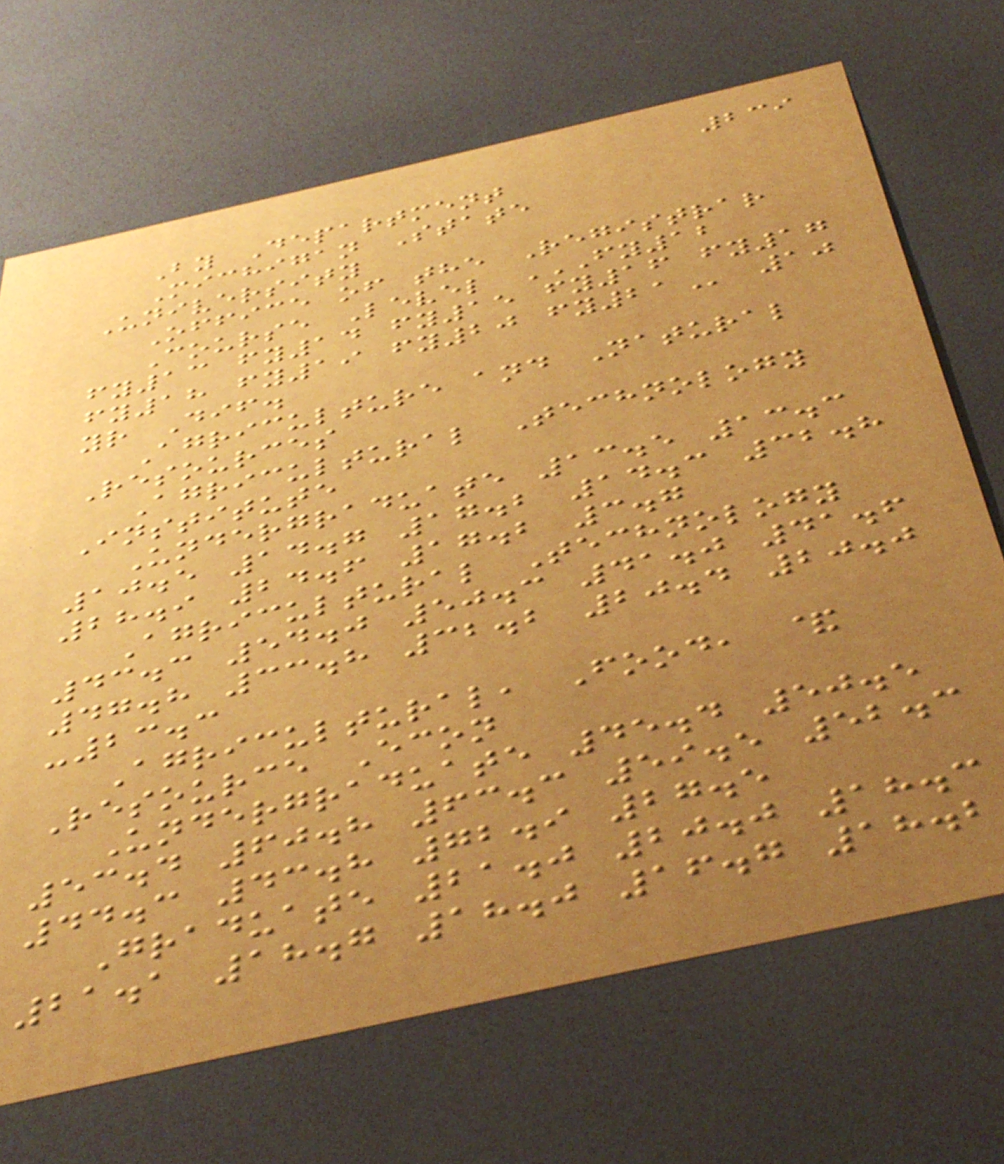239
By Department
Michigan State
University
Office of the Registrar
Course Level FY12
FY13 FY14 FY15 FY16 FY17
FY18 FY19 FY20 FY21 10
yr Dif.
Agriculture and Natural
Resources
Agricultural Technology
Institute
Undergraduate 13.5 13.3
10.5 14.7 17.2 14.3 32.8
28.9 24.6 17.2 3.7
Agricultural Technology
43.3 54.0 50.3 41.0 41.6
47.8 33.8 32.2 20.4 20.0
-23.3
Agricultural, Food, &
Resource Econ
Undergraduate 45.4 50.5
53.4 60.8 63.3 59.5 52.3
44.3 43.8 72.9 27.5
Graduate 21.0 20.0 18.3
21.1 18.7 18.0 16.7 18.2
